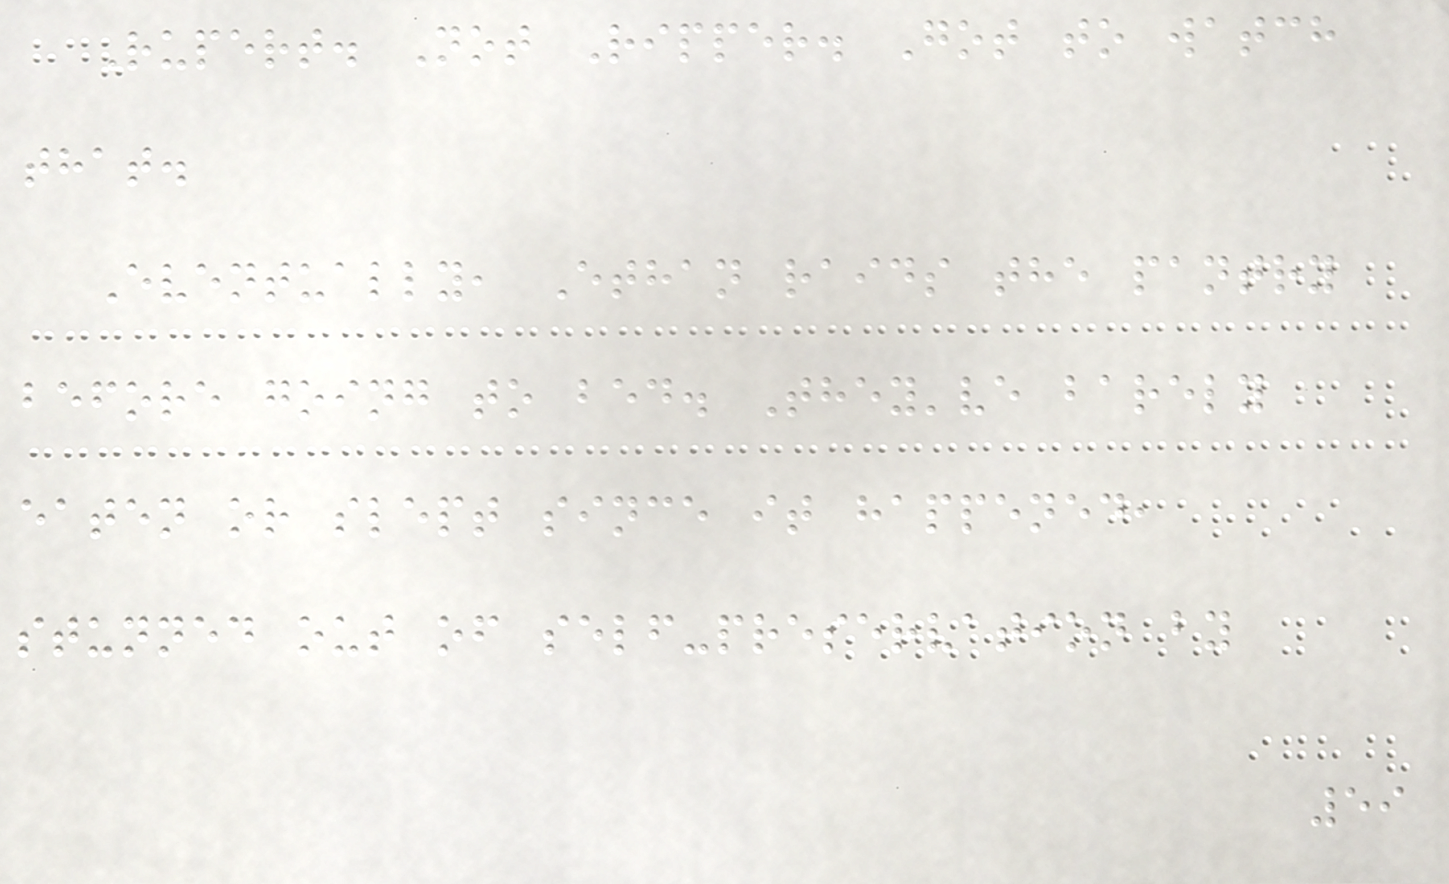Rupert. Not Ripper. Got to watch
that.
Eventually, Ethan raids the pantry
before going to bed. They've barely
eaten or slept since it happened,
stunned out of self-preservation by
59
